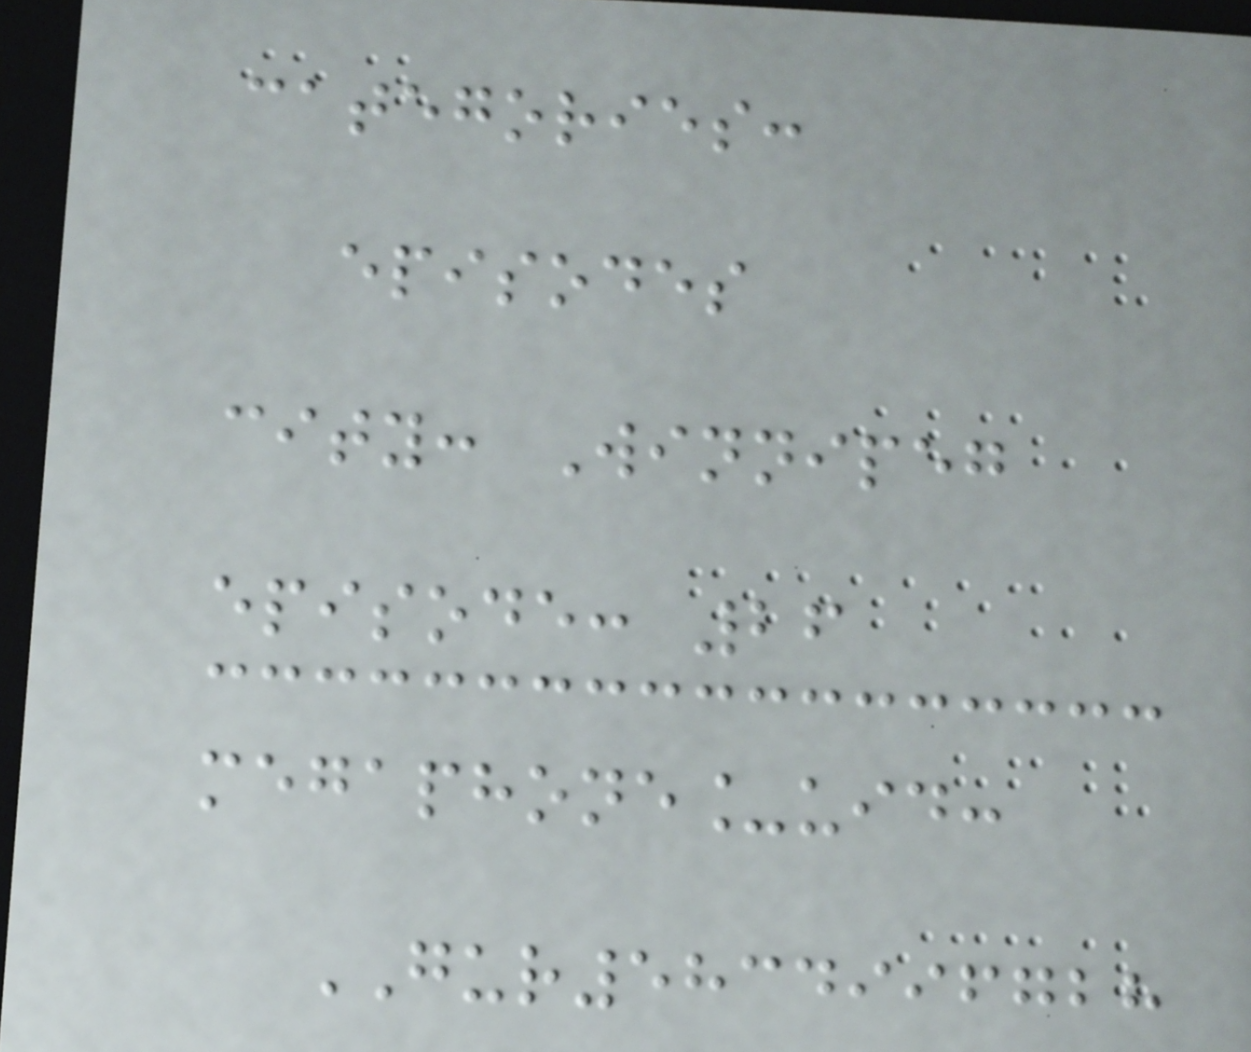categories:
episodes
city: Winnipeg
episode: 26
megaphone_uid:
GUR5834996728
